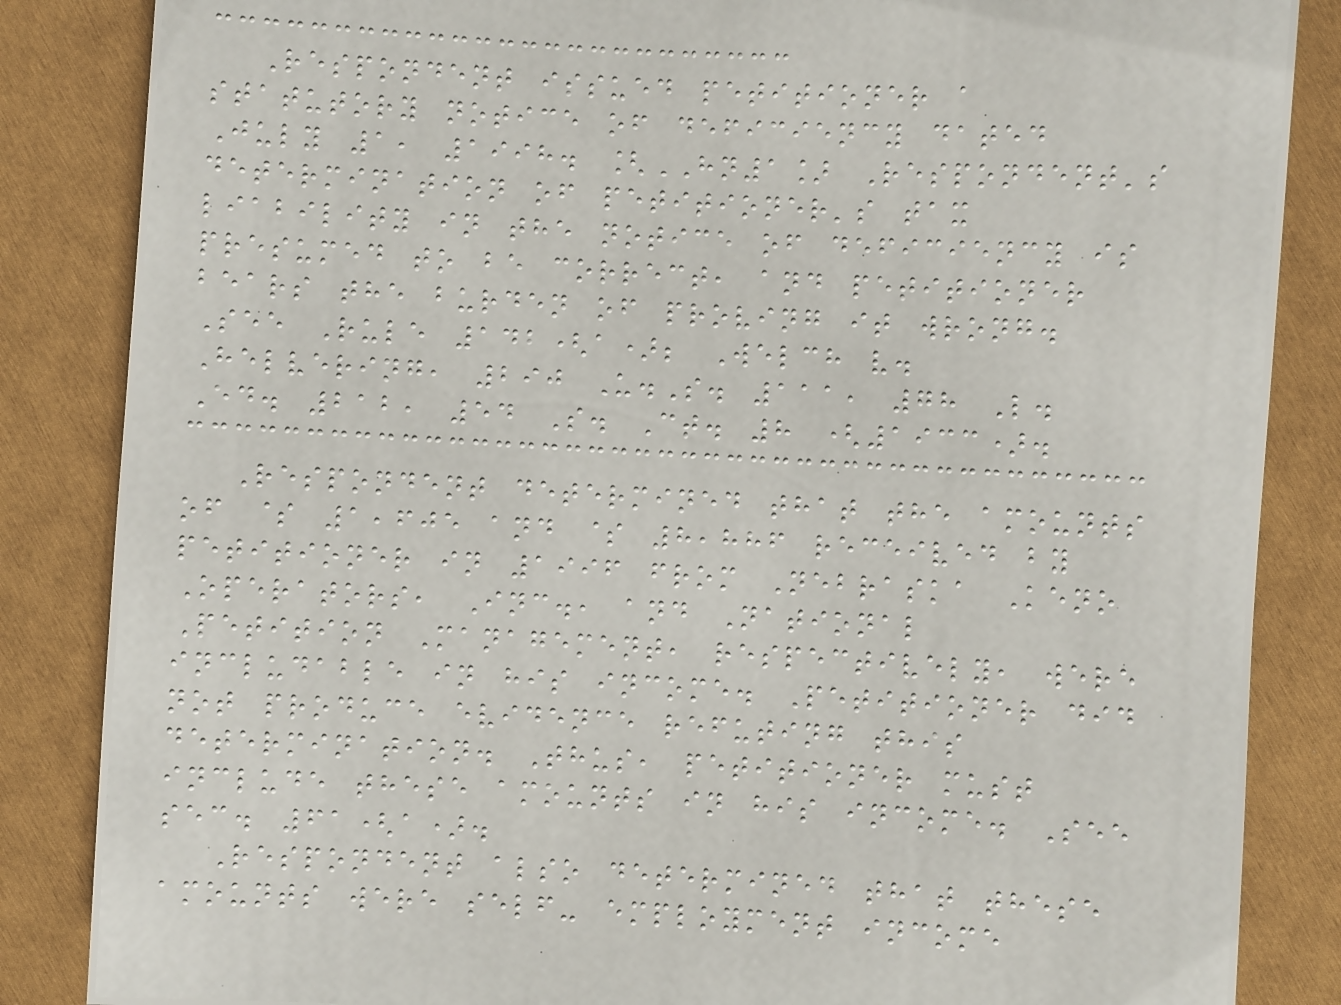Respondent issued petitioner a
statutory notice of deficiency dated
July 1, 1998. [HN1] Respondent's
determination of petitioner's tax
liability in the notice of deficiency is
presumed to be correct, and petitioner
bears the burden of proving it wrong.
See Rule 142(a); Welch v.
Helvering, 290 U.S. 111, 78 L.
Ed. 212, 54 S. Ct. 8 (1933).
Respondent determined that the amounts
of $ 1,605 and $ 8,886 received by
petitioner in 1996 from Nebraska Keno
Operators, Inc., and National
Petition Management, respectively, were
includable in his income. Petitioner did
not produce evidence refuting this
determination. Thus, petitioner must
include these amounts in his income. See
sec. 61(a).
Respondent also determined that these
amounts were self- employment income
